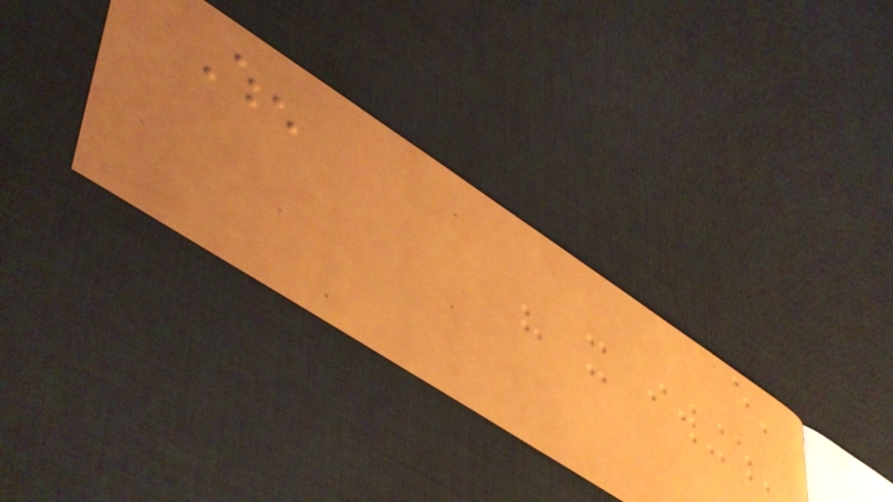When
